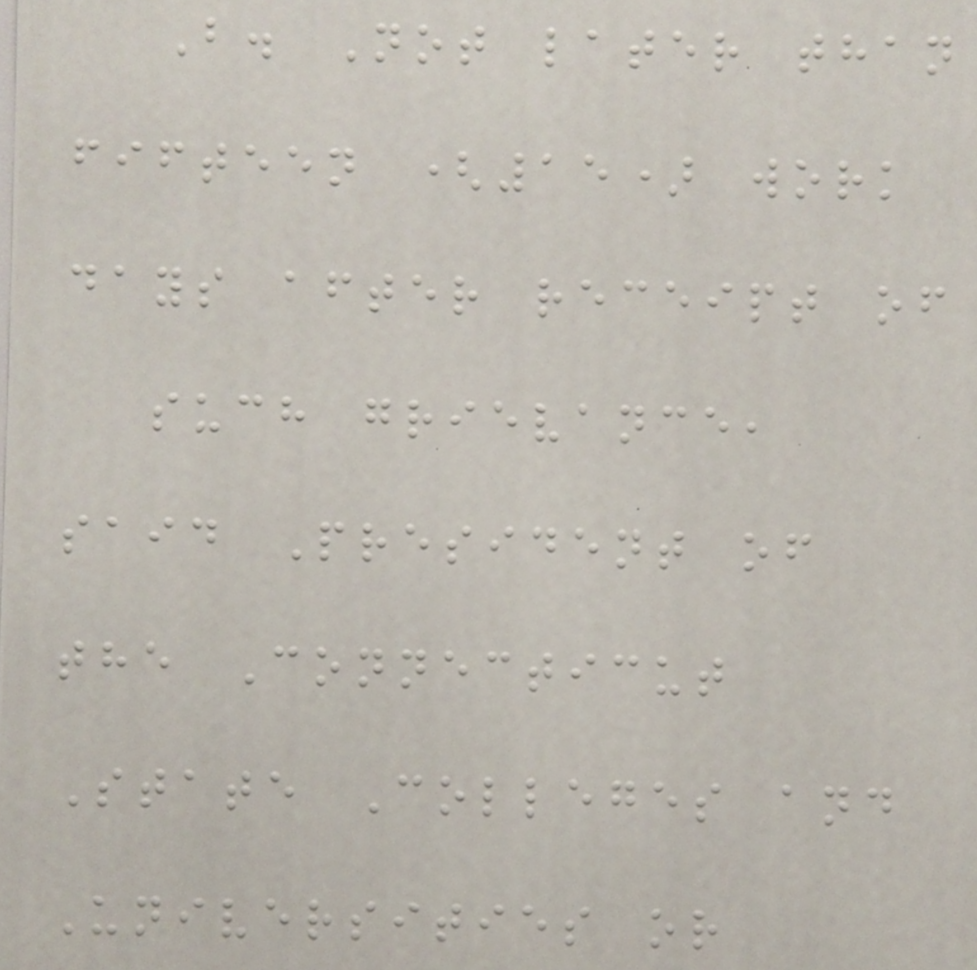B. Not later than
fifteen (15) work
days after receipt of
such grievance,
said President of
the Connecticut
State Colleges and
Universities or
